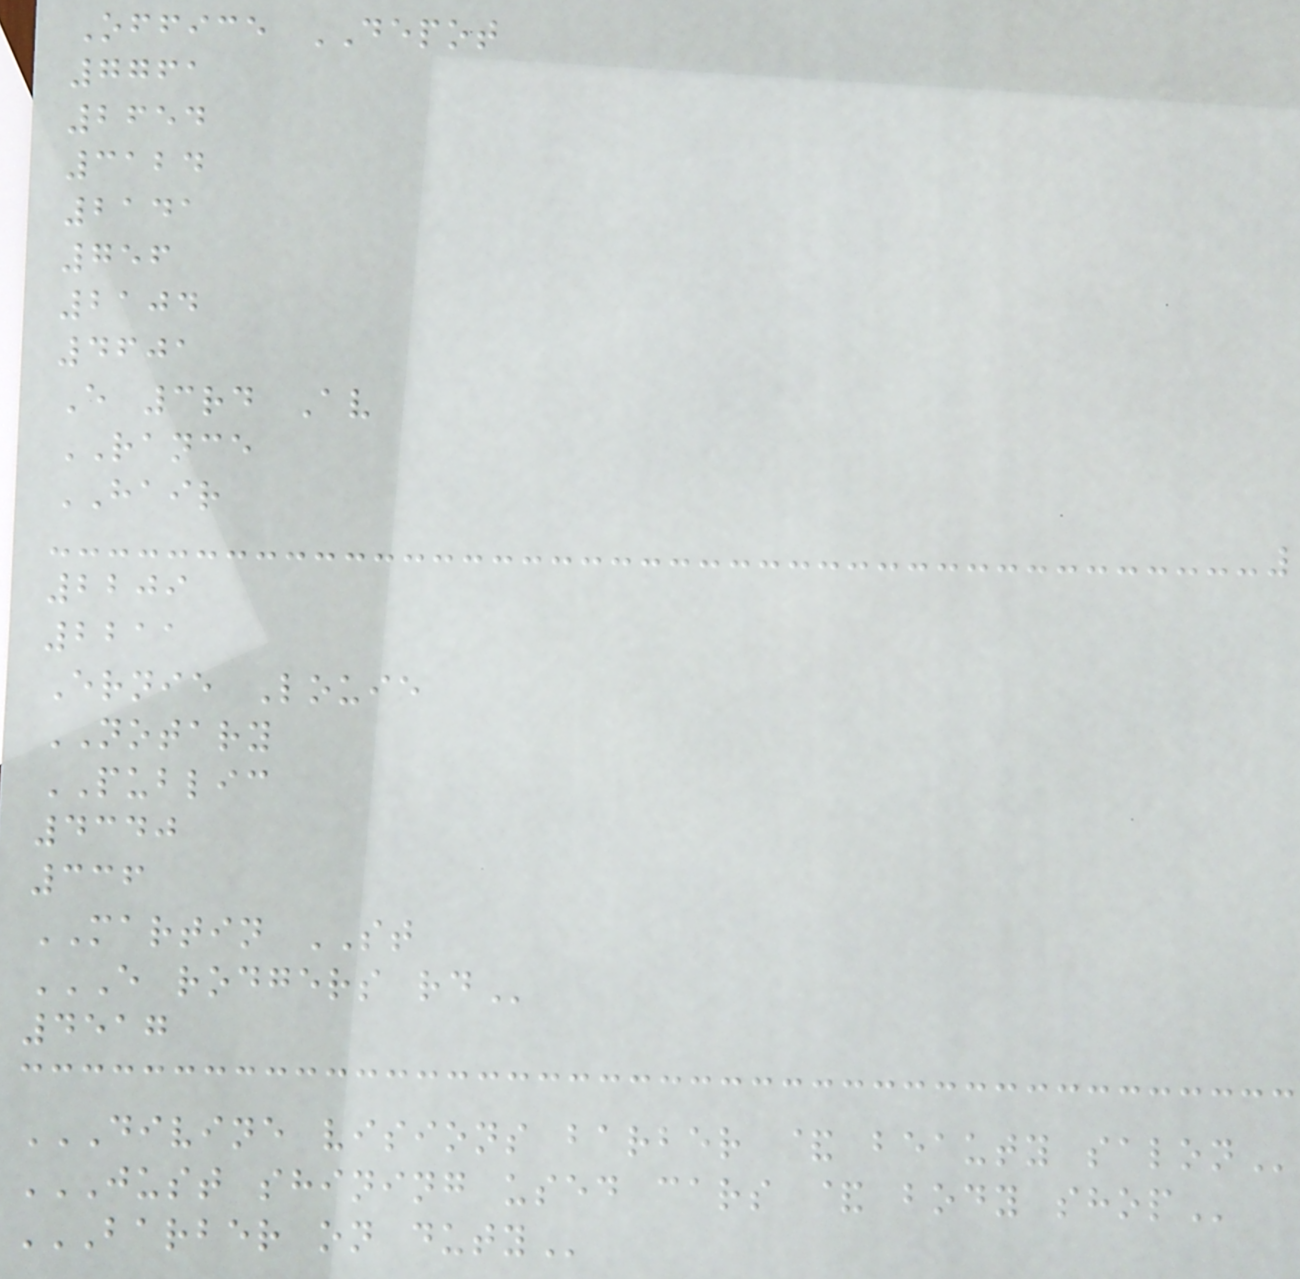Office DEPOT
7761
2654
3124
2141
756
2104
4601
E 3rd Av
RANCE
HAIR
2209
2211
Ernie Louie
NOTARY
PUBLIC
4340
336
MARTIN ST
E RODGERS RD
4517
DIVINE VISIONS BARBER & BEAUTY SALON
JUST SHINING USED CARS & BODY SHOP
BARBER ON DUTY
